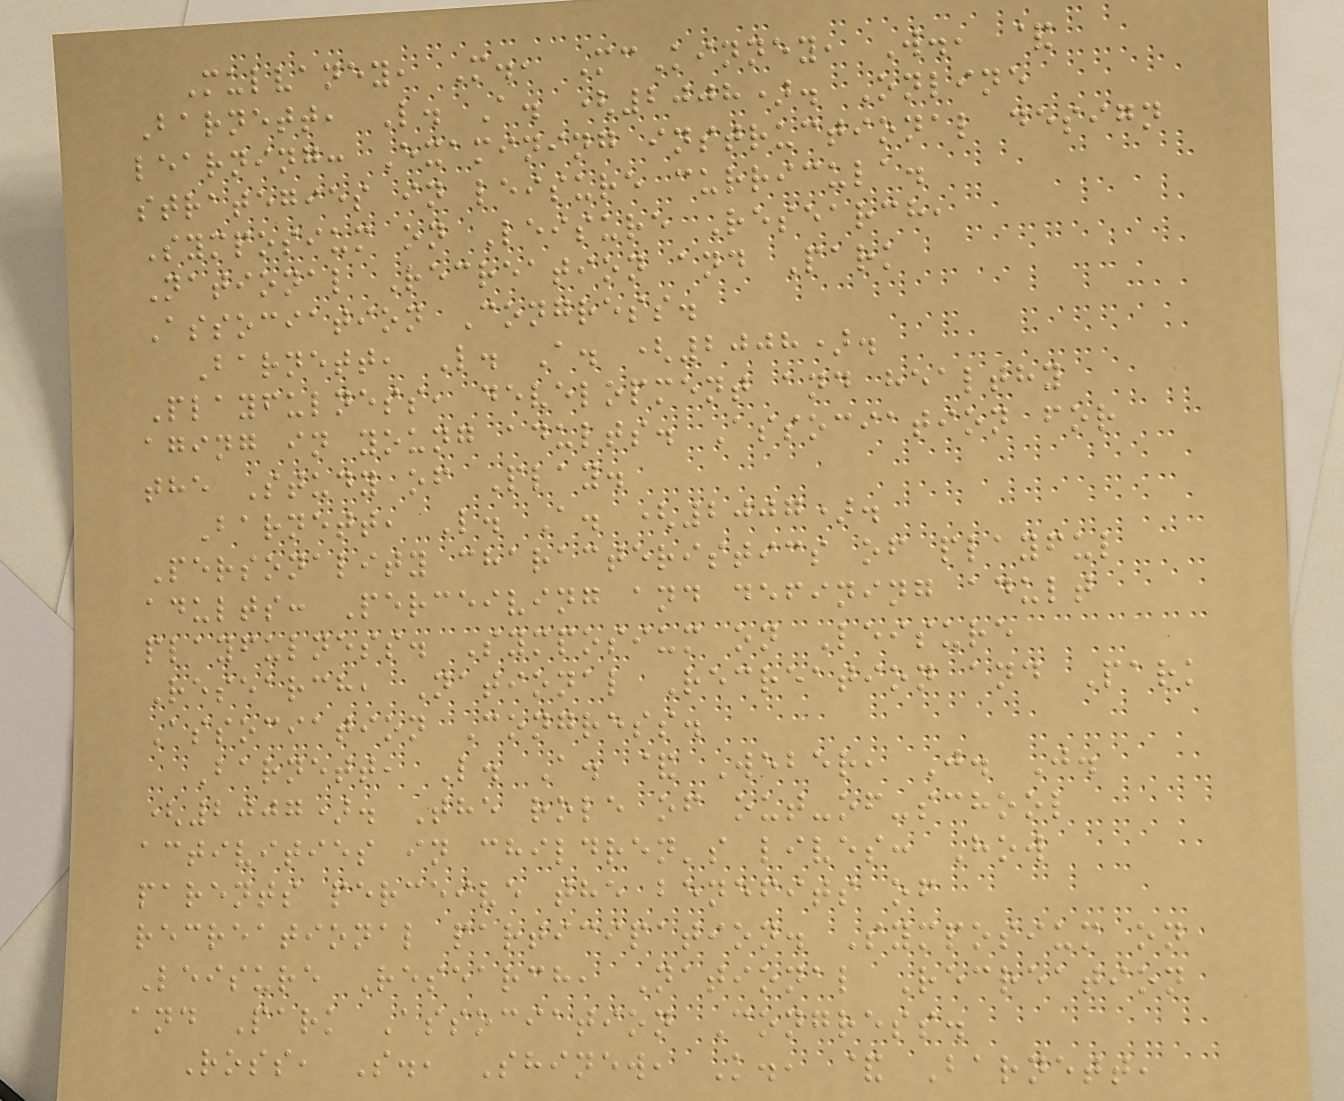Mulvaney, M., McKinney, W., &
Barnett, L. A. (2008). Online
learning: Examining instructional design
strategies in leisure curricula.
Symposium on Leisure Research,
National Recreation and Park
Association Congress.
Barnett, L. A. (2008).
Playfulness, development and healthy
aging in young adults. Association for
the Study of Play.
Barnett, L. A. (2007).
Personality characteristics of playful
adults: Perceiving and defining adult
playfulness. Symposium on Leisure
Research, National Recreation and Park
Association Congress.
Barnett, L. A. & Weber, J. J.
(2007). The role of out-of-school
activities in children's lives: How
parents perceive the benefits of
recreational participation. Symposium on
Leisure Research, National Recreation
and Park Association Congress.
Ross, S., Shinew, K., & Barnett,
